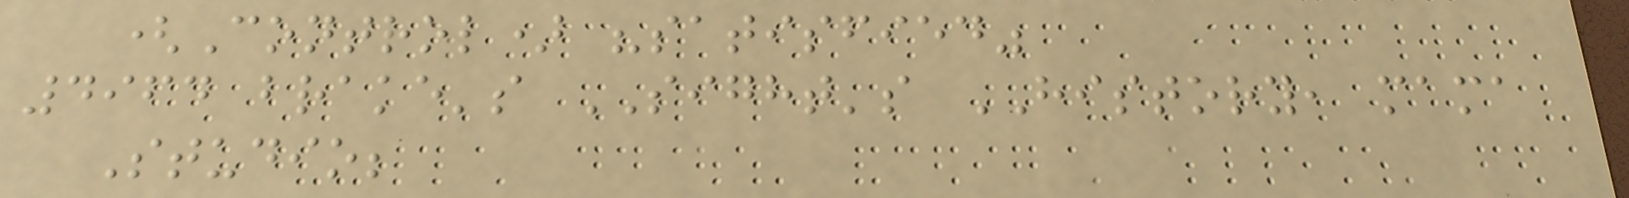(Control) "satisfied"
4964 brake's SIGHT's HISTORY, mama
Studio;
